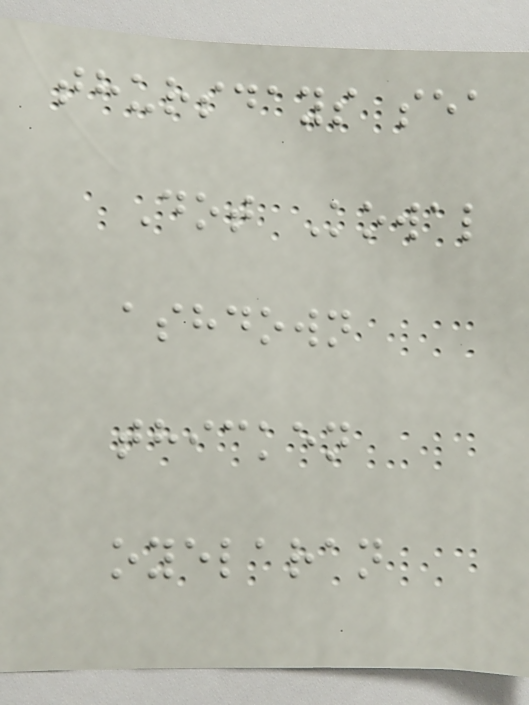thursdays sea
Dot Kowal
ashdown
thicken
oyelaran
